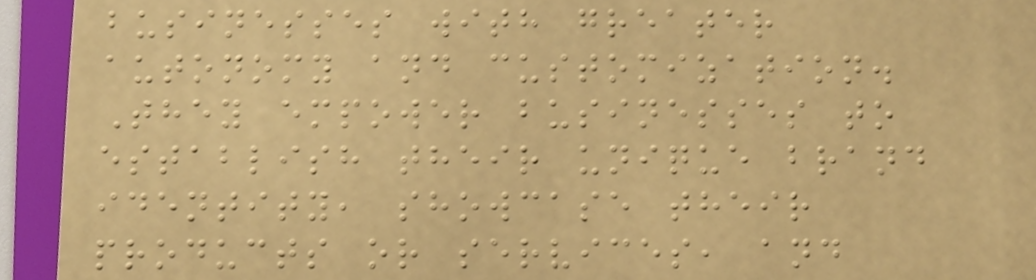businesses with greater
autonomy and customization.
They empower businesses to
establish their unique brand
identity, showcase their
products or services, and
